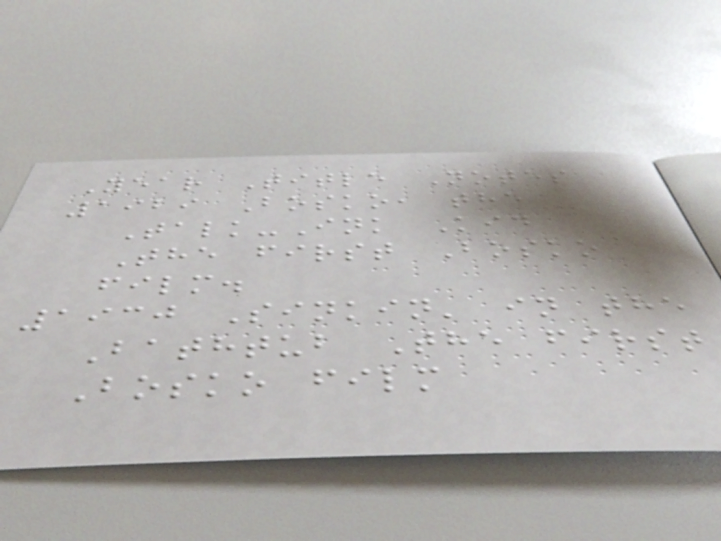Year Title Notes
1929 Bosko, the
Talk-Ink Kid
The first Bosko
film.
1930 Sinkin' in the
Bathtub The first
Bosko film
